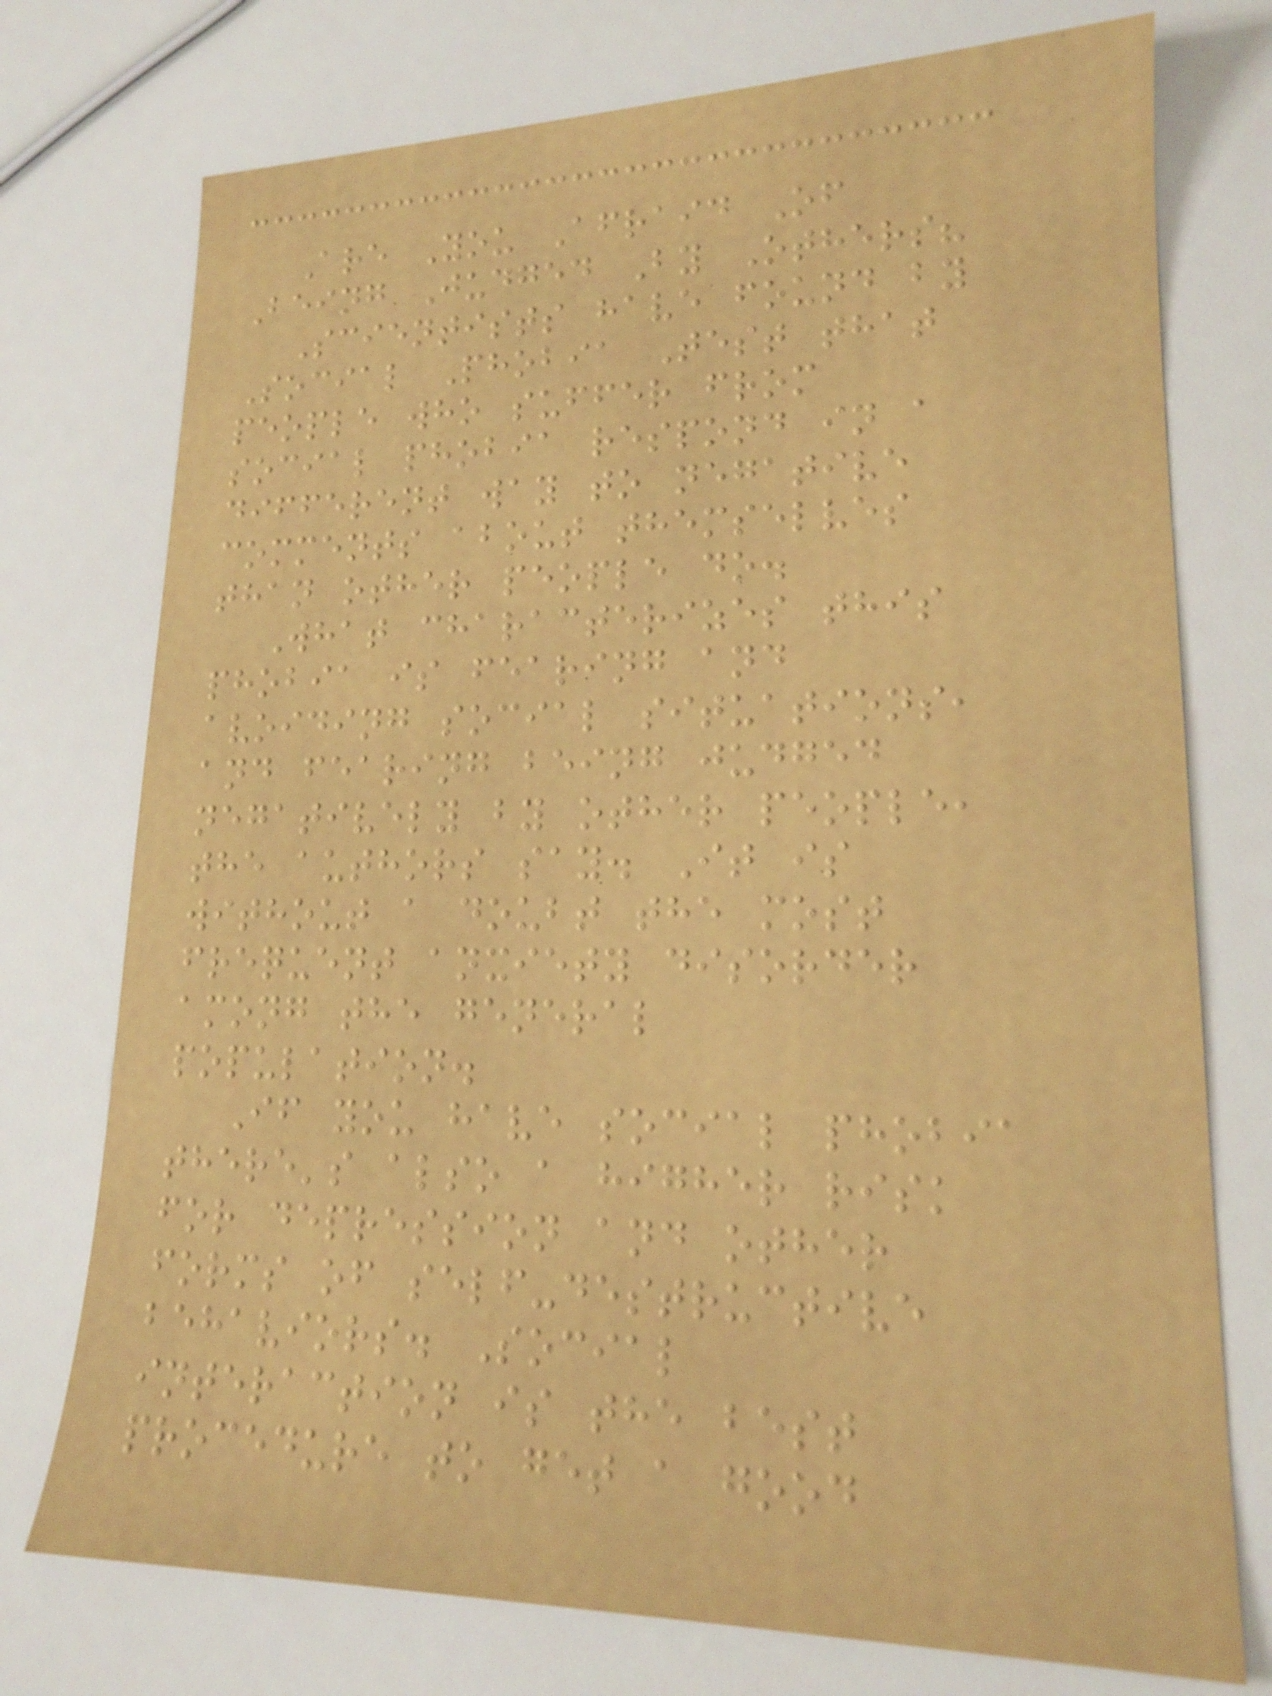Are You Afraid Of
Being Judged By Others?
Scientists have found by
Social Phobia Test that
people who suffer from
social phobia respond in a
different way to negative
comments about themselves
than other people do.
What characterizes this
phobia is fearing and
avoiding social situations,
and fearing being judged
negatively by other people,
the authors say. It is
without a doubt the most
frequent anxiety disorder
among the general
population.
If you have social phobia
there's also a higher risk
for depression and other
forms of self-destructive
behaviors. Social
interaction is the best
procedure to get a good
